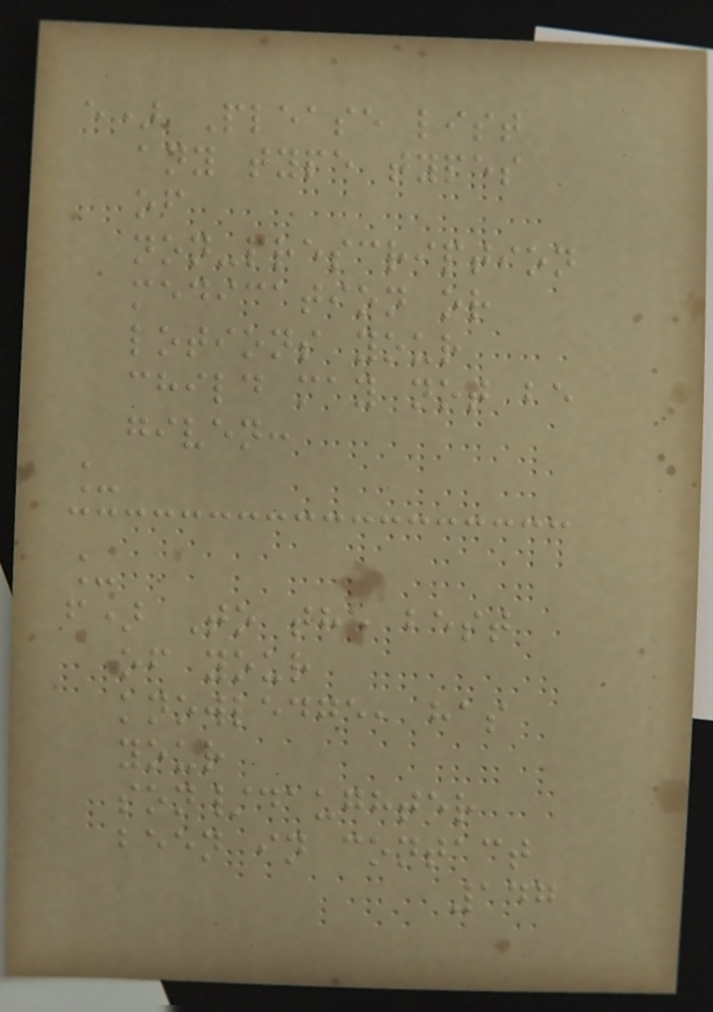e) Please list
any type types
of
non-prescription
medication or
lotions your
child may not be
given:
_
_
f) To the best
of your
knowledge, has
your
son/daughter
been in contact
147
